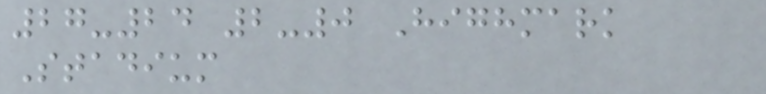27-24 2-0 Highmark
Stadium
